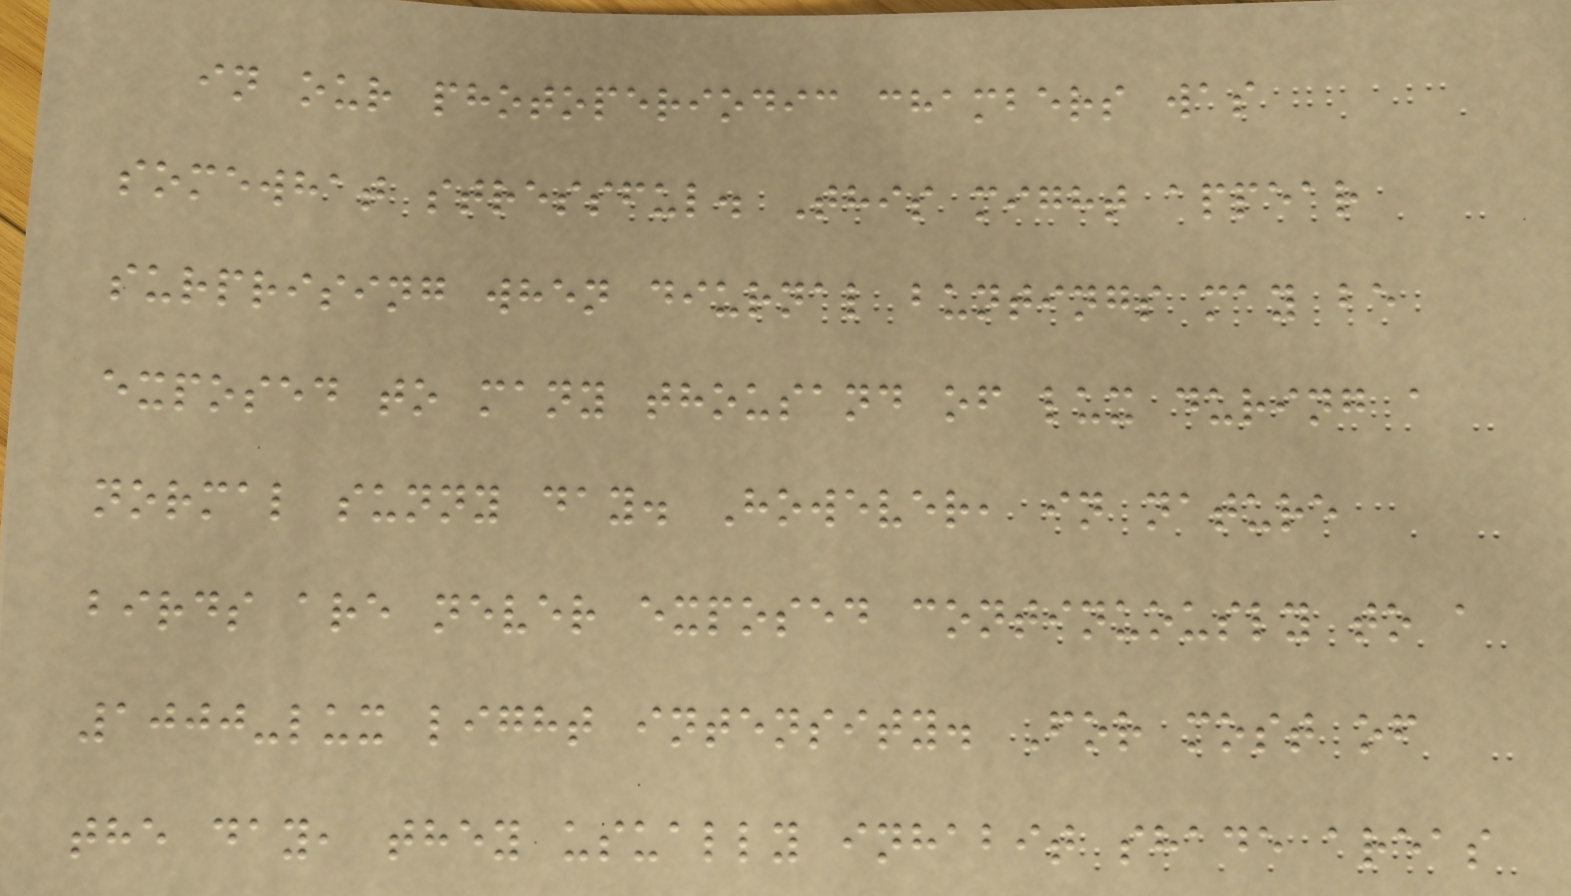in our photoperiodic chambers was
somewhat stressful. This might appear
surprising when diurnal buntings may be
exposed to many thousand of lux during a
normal sunny day. However, in nature
birds are never exposed continuously to a
1000-lux light intensity. For most of
the day, they usually inhabit shade areas
